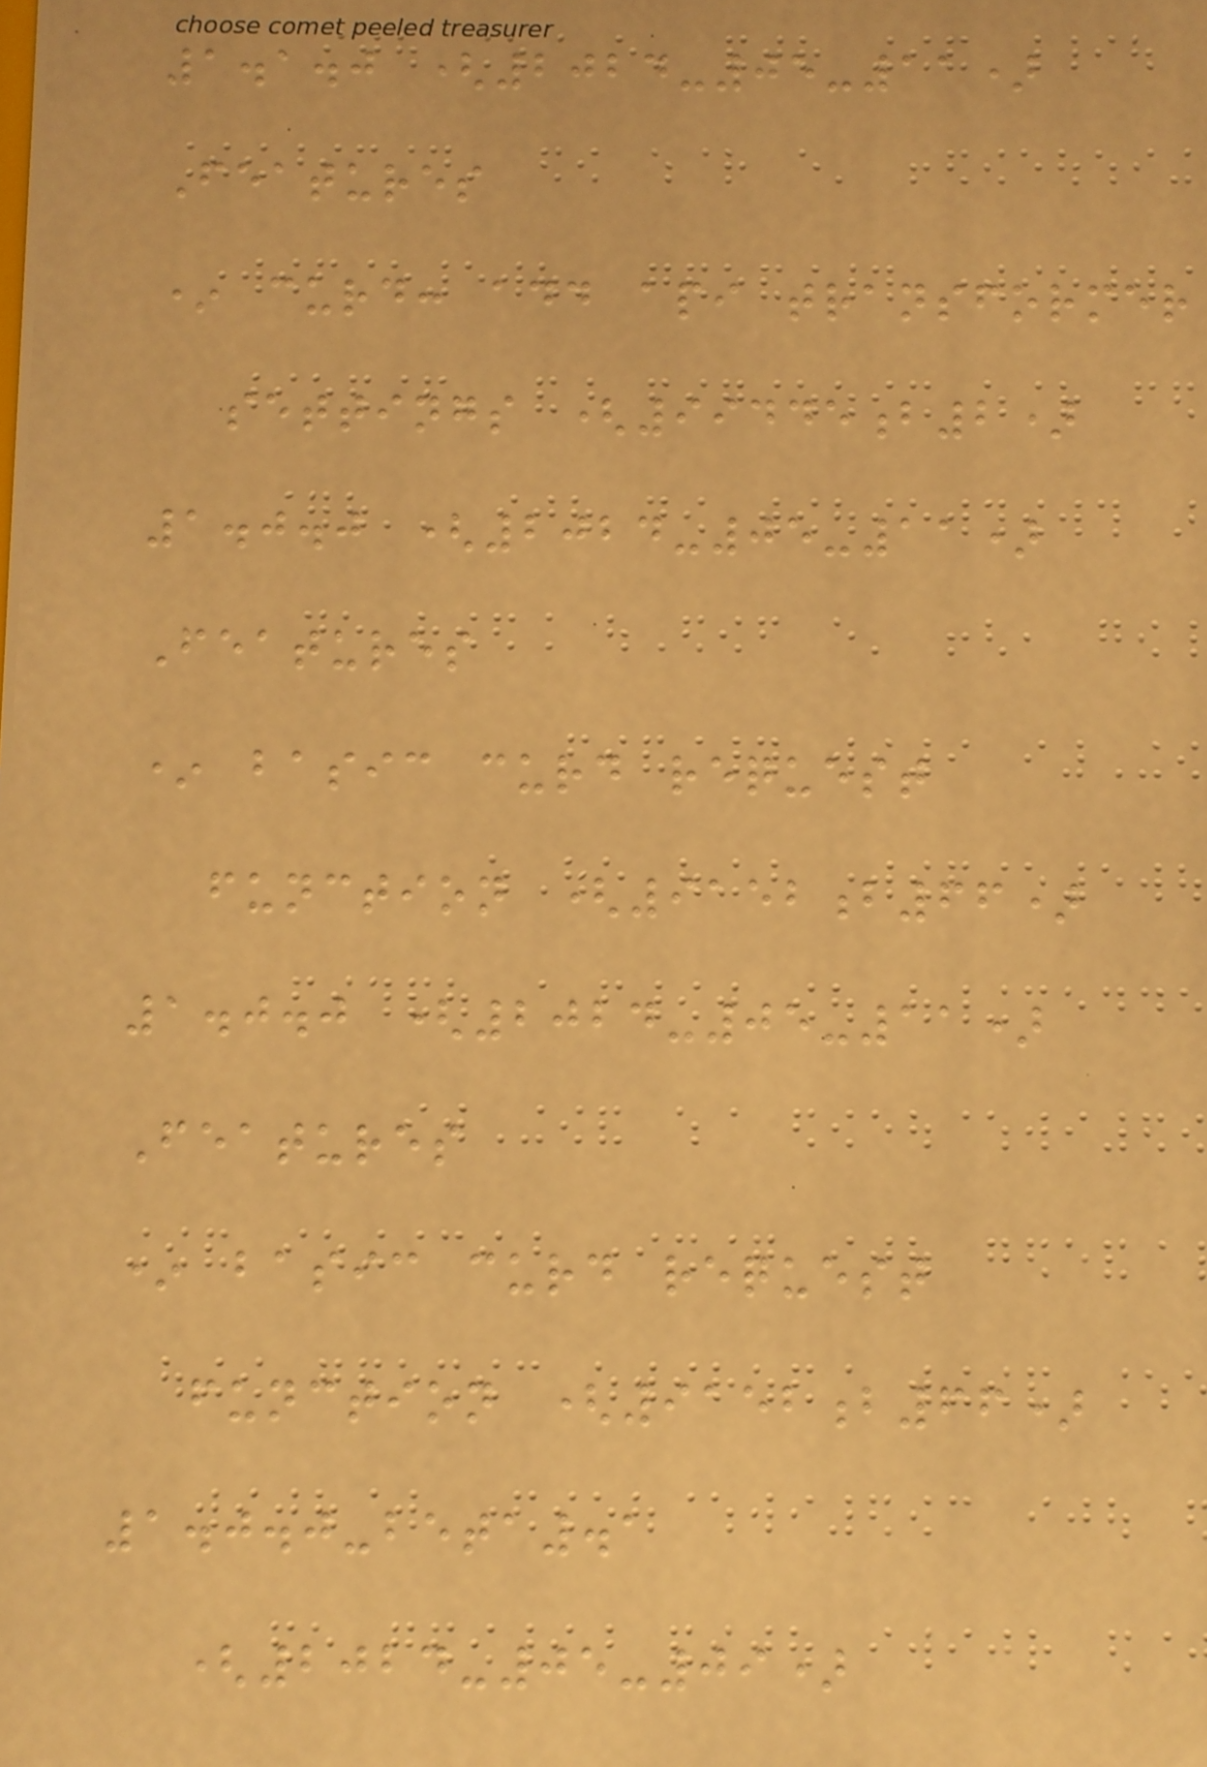1.1.0 (2024-05-11)
Features
* curd: add api transformer
settings (99445b2)
1.0.0 (2024-05-11)
Features
* basic curd request
function (9152b66)
1.0.0 (2024-05-11)
Features
* basic curd request
function (9152b66)
1.0.0-beta.1
(2024-05-09)
